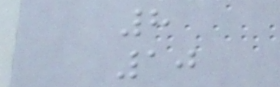8
10
